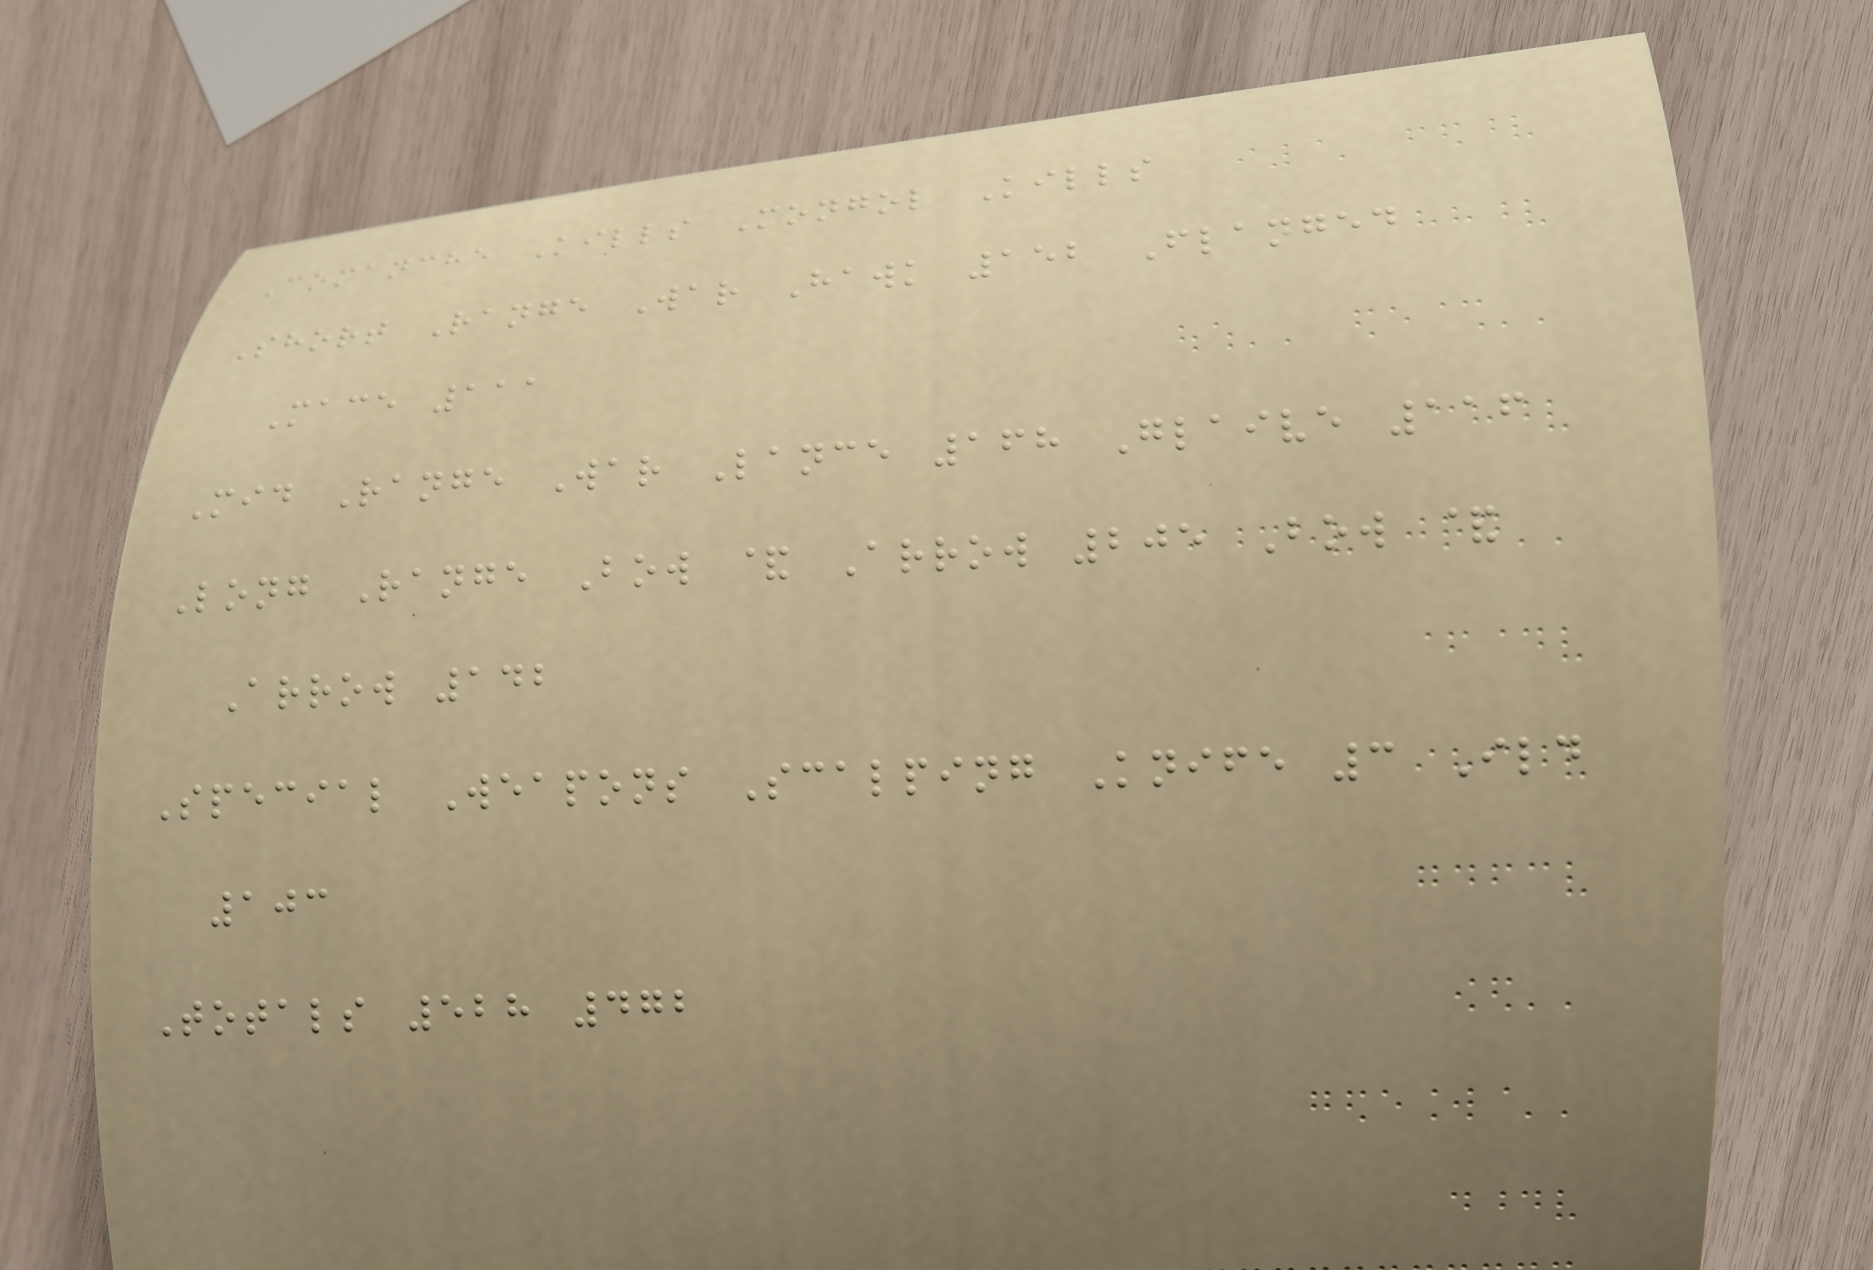Comanche Kills Mongol Kills
Short Range War Hawk 152 Flanged
Mace 111
Mid Range War Lance 168 Glaive 116
Long Range Bow & Arrow 205 Bow &
Arrow 142
Special Weapons Scalping Knife 3 Ild
103
Totals 528 472
